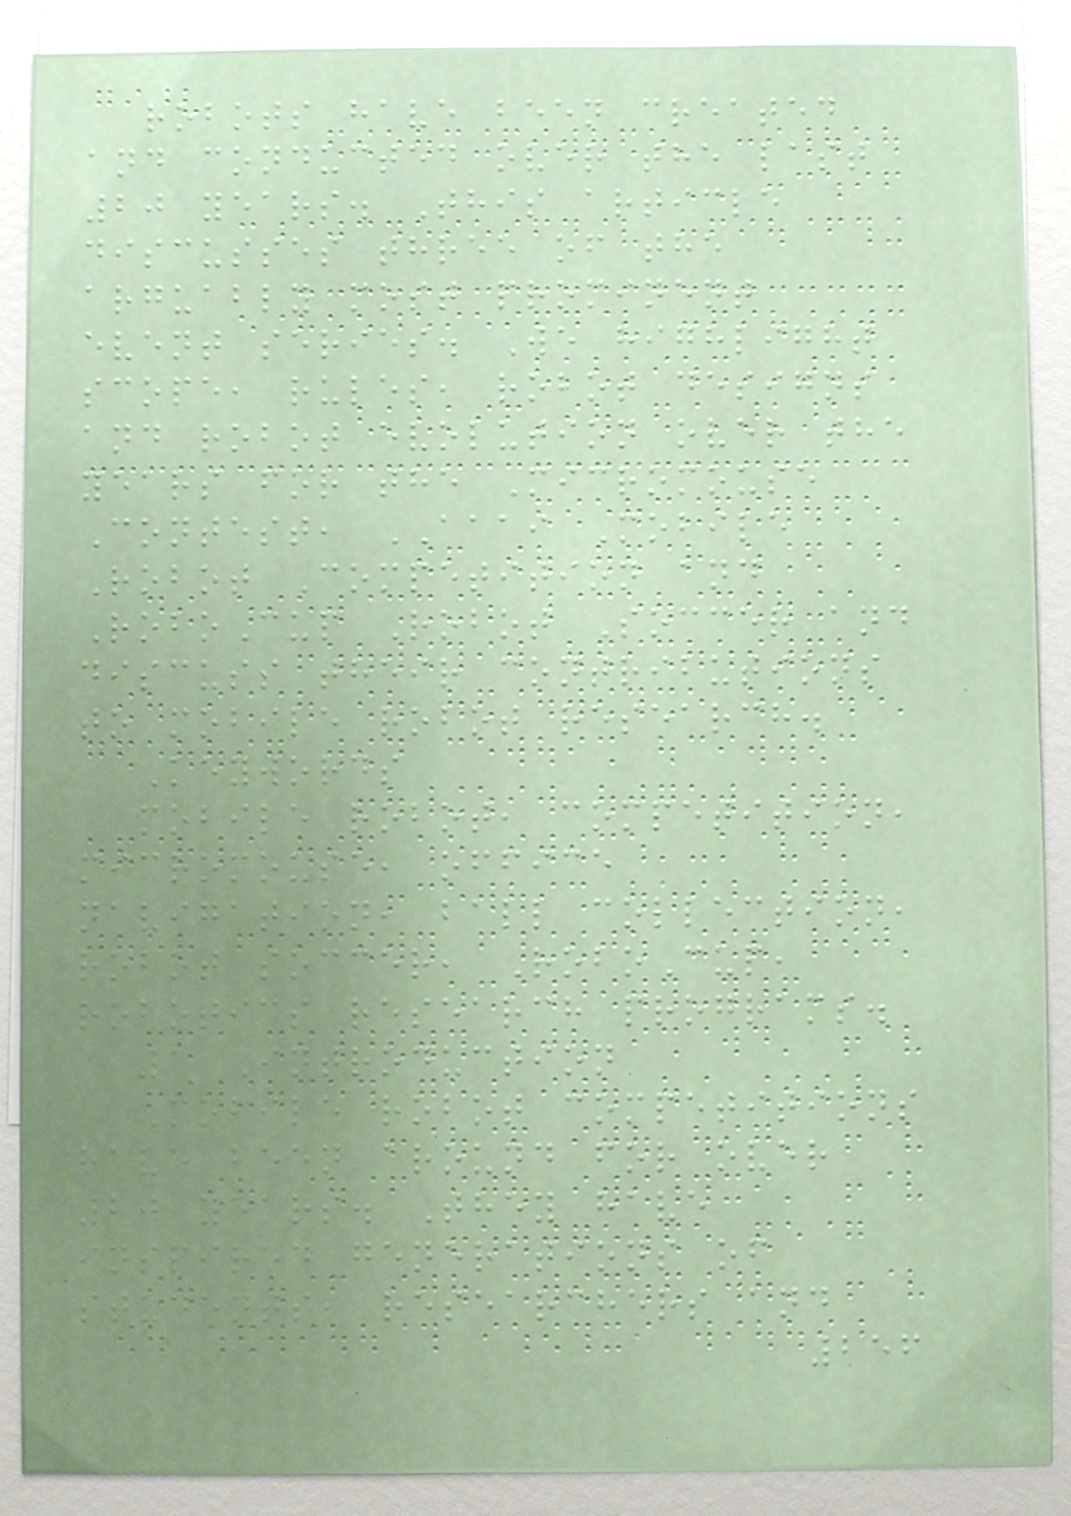robots have been created
and conducted over the last
20 years. This article
discusses three of the
arguably most prominent
event series. We highlight
scope, rules, robot designs
and robot evolution over the
years for the Micromouse
Contest, AAAI Mobile
Robot Competition and
RoboCup Robot Soccer and
discuss their contributions
to mobile robot research.
Keywords
mobile robot, competition,
micromouse, office
navigation, ball collection,
robot soccer, RoboCup,
robotics research programs.
1 Introduction
Mobile robot competitions
have been around for over
20 years. They have
inspired generations of
students, researchers and
256
